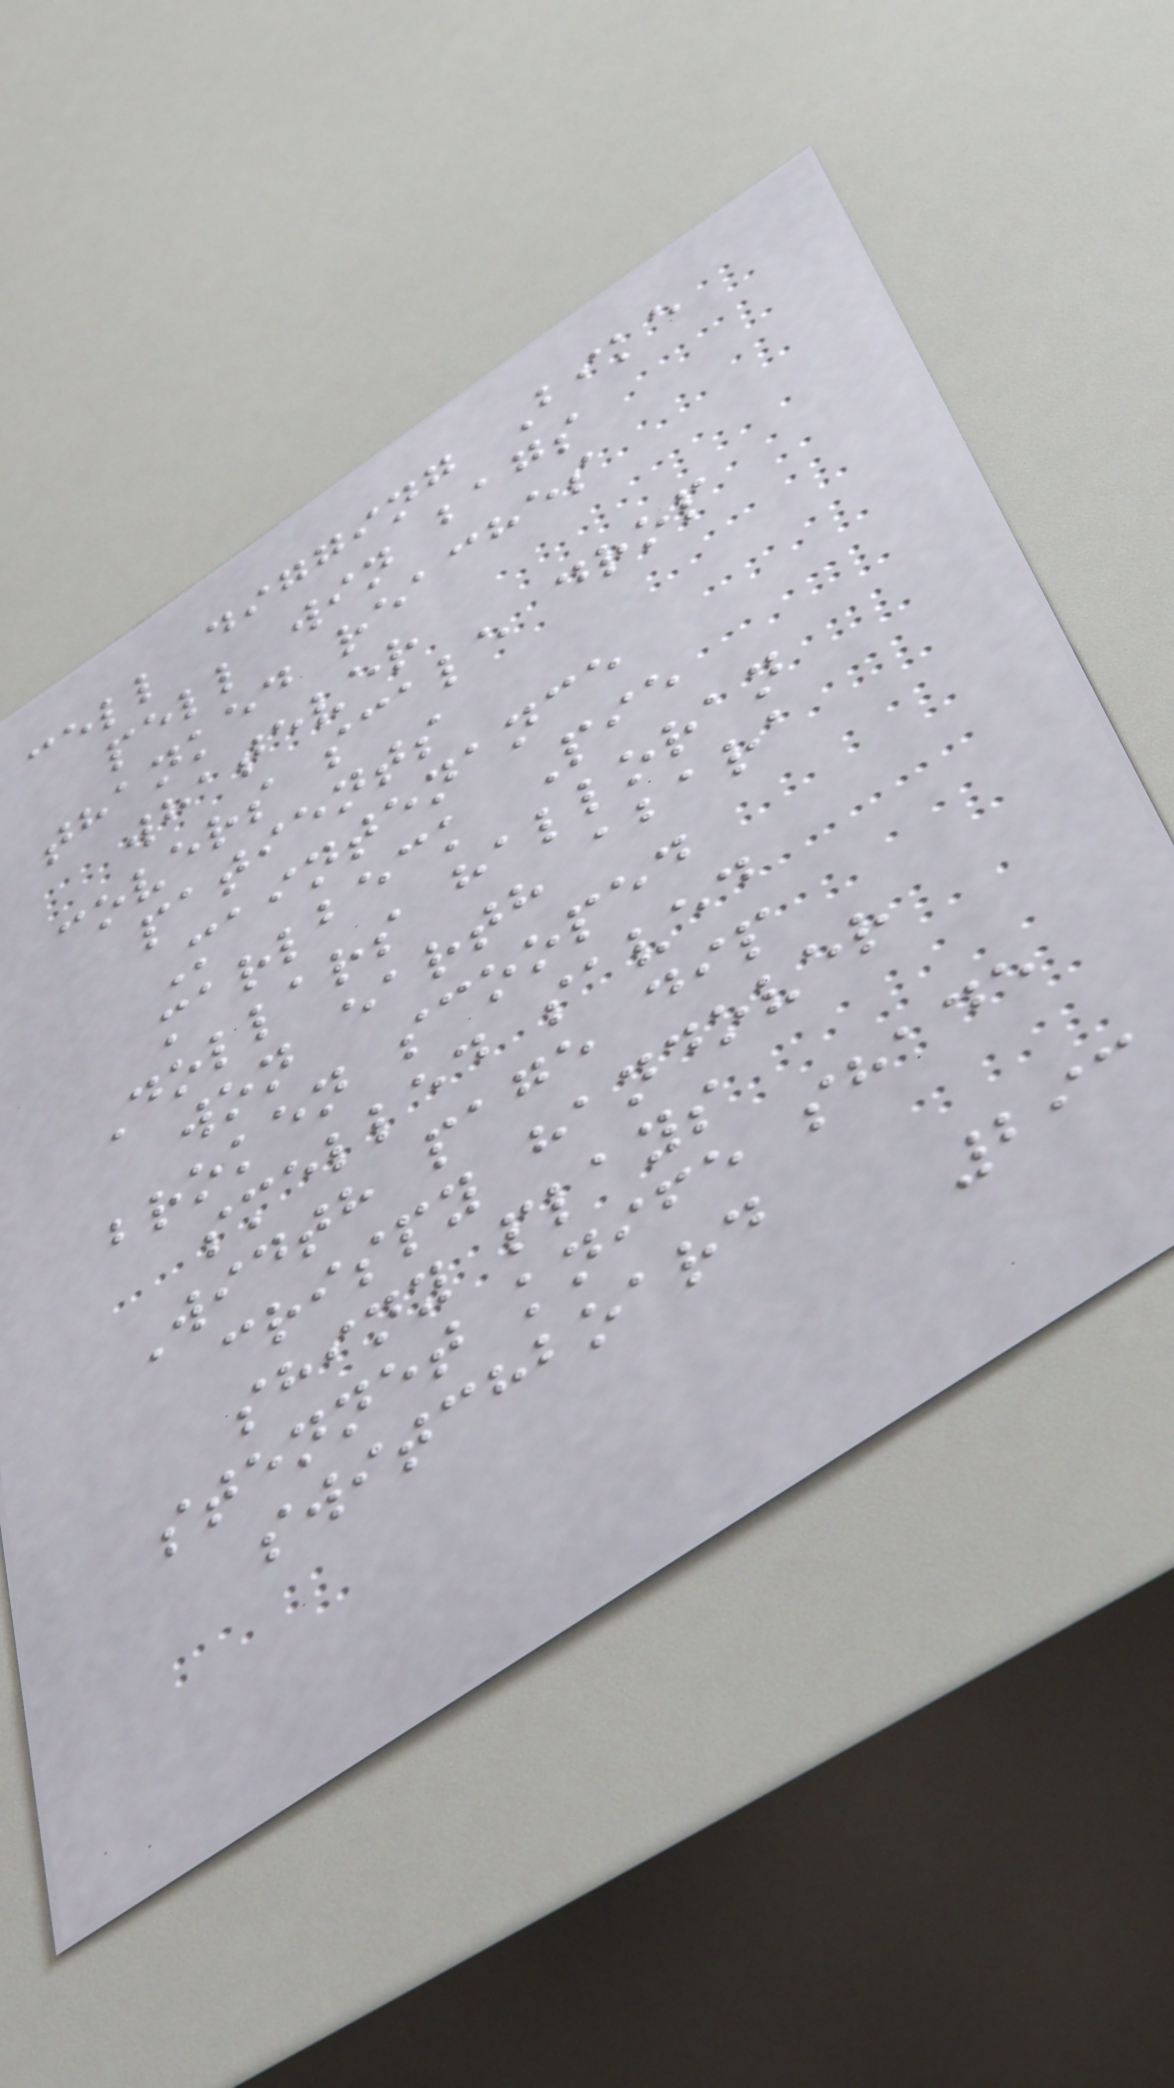cell digging Bike
pell win bags
thanked reaches
whatever
covers scale drop
patients
Maintenance
marlbeck Pie
Dollars halloran
won earth abara
broken scooped
smelled saved
Width page dip
crispy handover
shiny plays
stennet knife shade
switchboard
293
